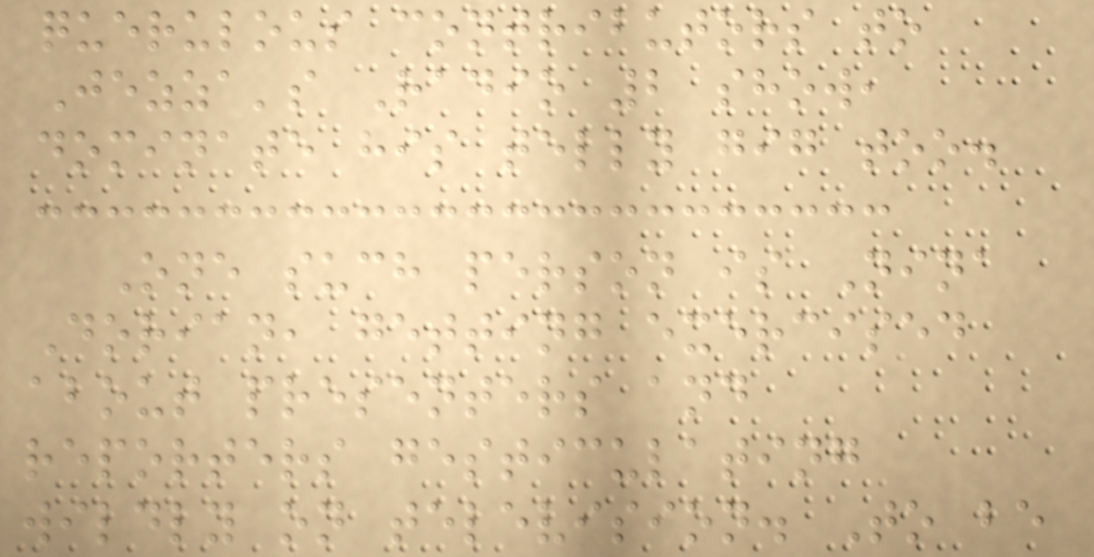querulous contributors to
Jezza's Radio 2 show,
dominate his telly gig too.
One such person is Nina
Dorian, getting exercised
about presenters and
reporters gesticulating
wildly on television. To be
